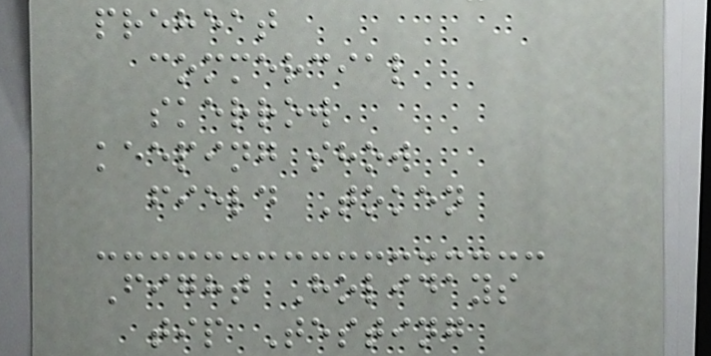preheat
commercial
skerrow
keeping show
field Token
Fight Holidays
tip Testing
